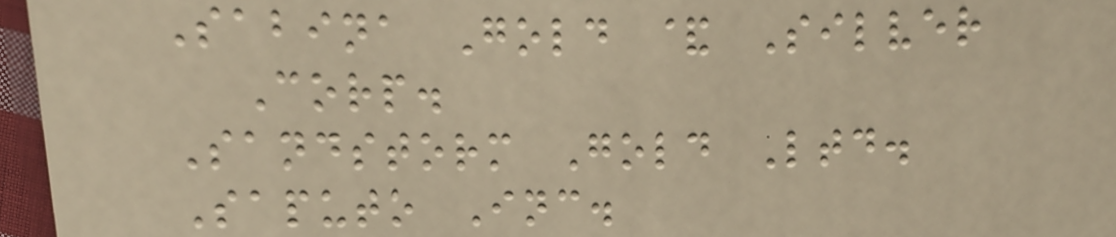Sabina Gold & Silver
Corp.
Sandstorm Gold Ltd.
Saputo Inc.
